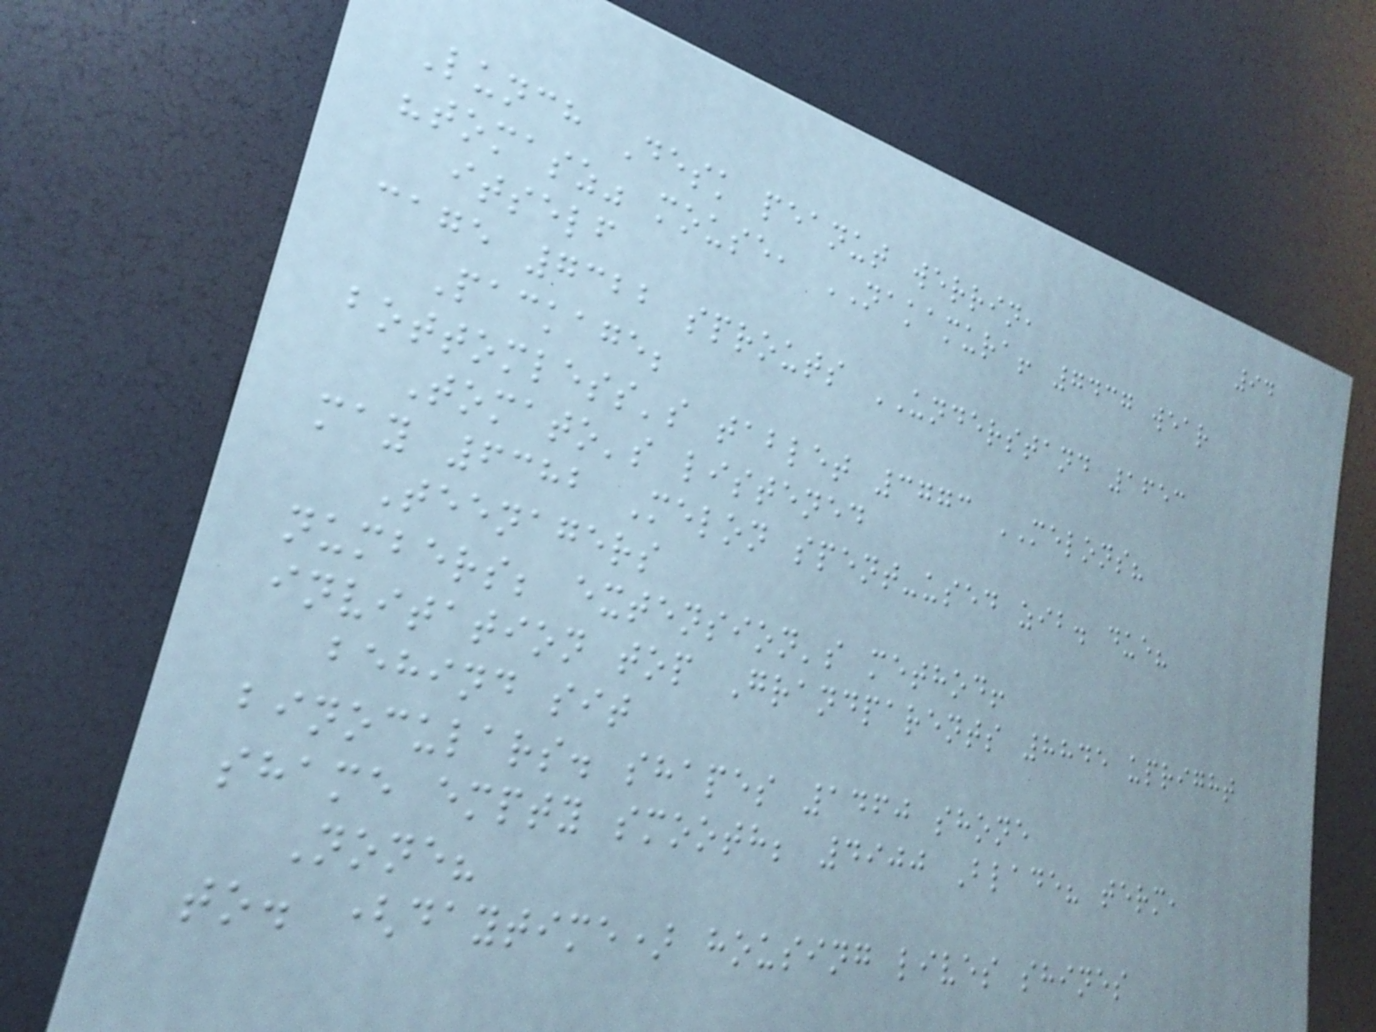94
Lunch Desk peanut werrin,
"tomasz" mouse, NAKAMURA! 7437 wear
itself
cage 7322 sprouts UNDERSTAND 1653
Package;
bottomless's tablet 3773 MELONS?
Tomato's listened
may 6382 Melon spent-used zib. due?
Teenagers
numbers; extension's method!
invitation top Grandparents 8845 upright
behind sit
binoculars. shapes 1460 shone
shame empty smooth; 4900 Blade? term,
None?
to. (daytime) housing lives shines
